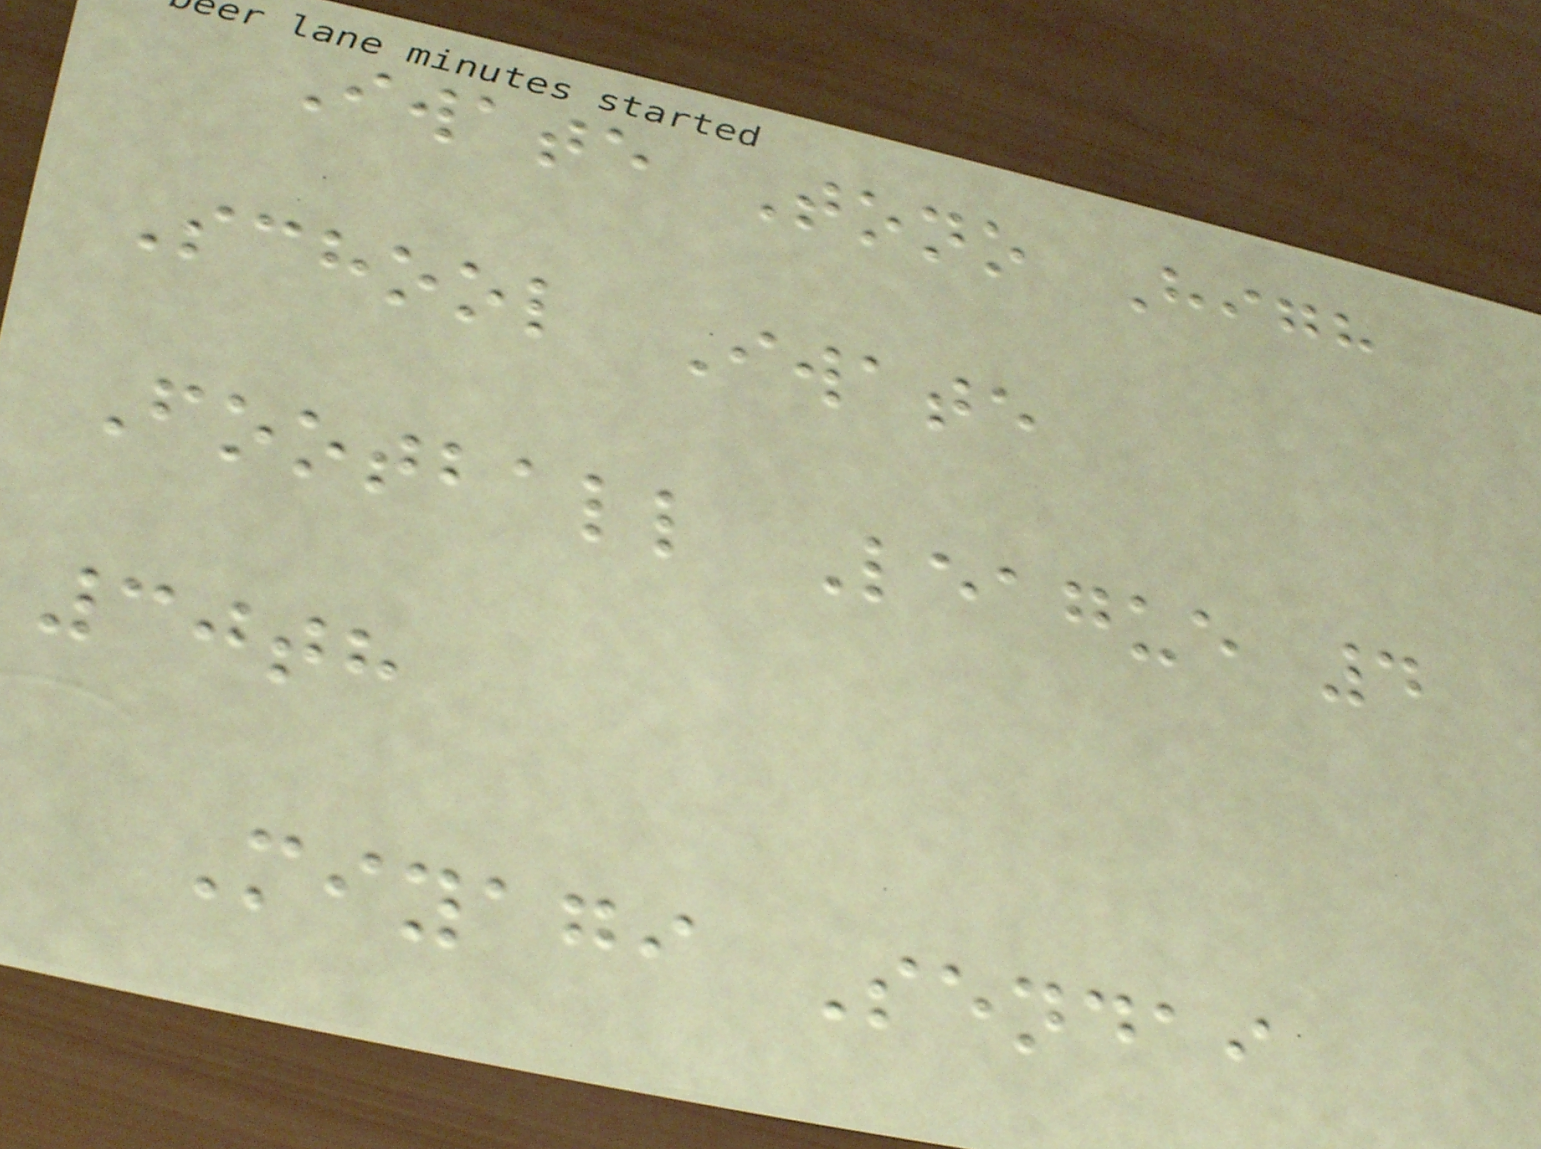Iwate Tono High
School Iwate
Football League 4
30th
Miyagi Sendai
